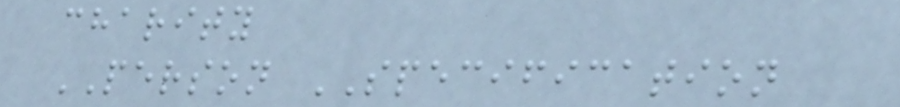charity
PERSON SPECIFICATION
